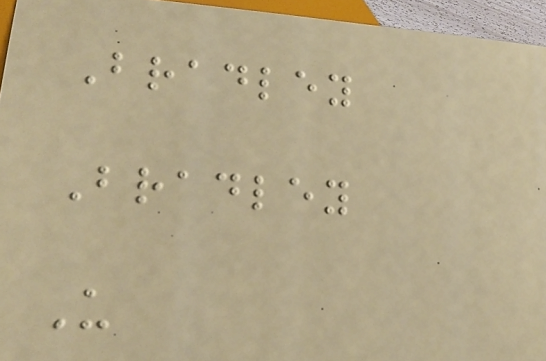Bradley
Bradley
U
